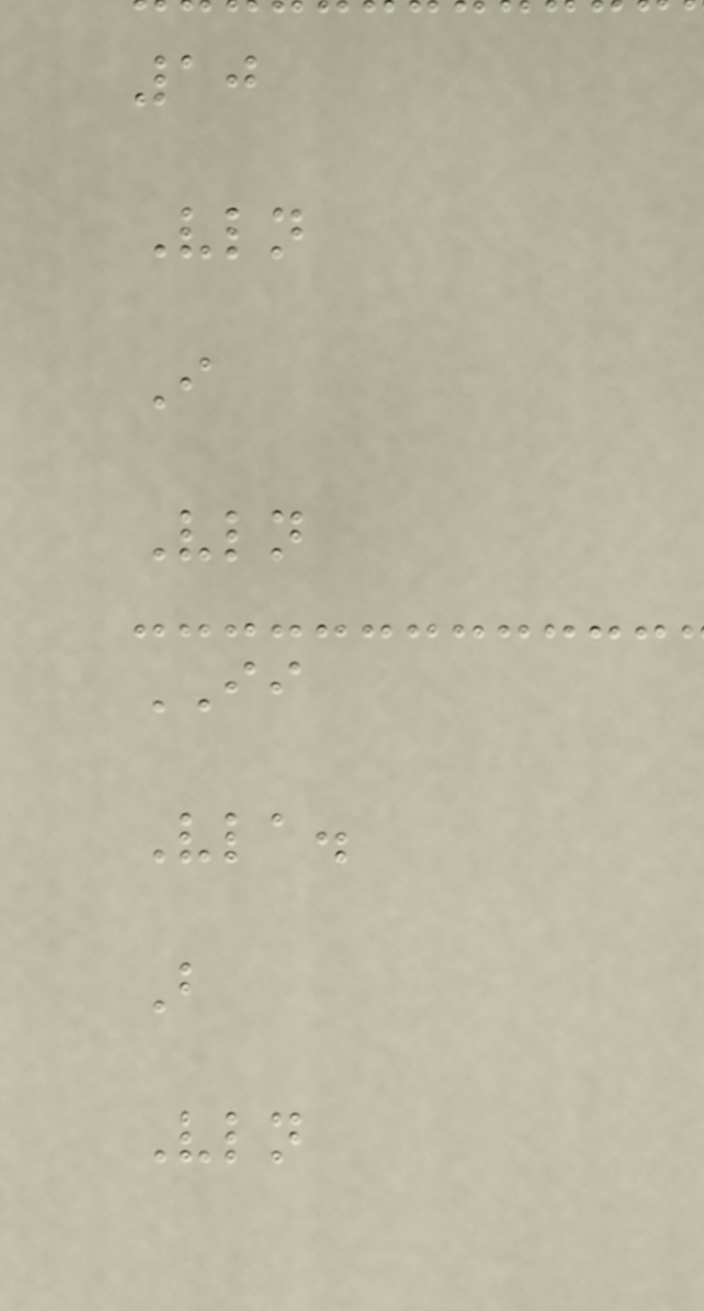10
Vln
I
Vln
II
Vla.
B
Vln
